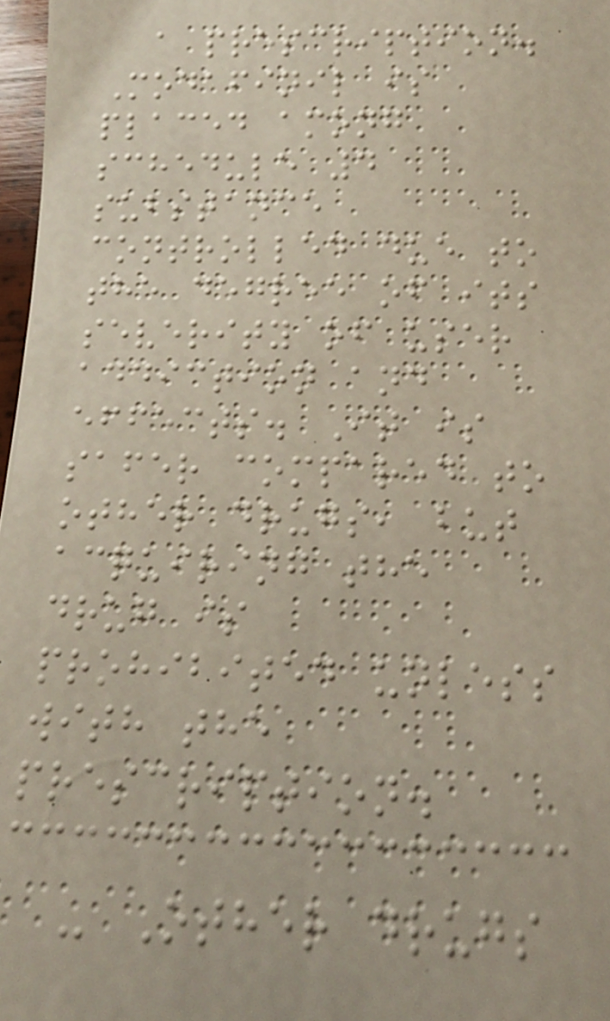a prescription.
Modafinil is
placed among
schedule 4
substance
controlled due to
the degree of its
severity of user
addiction and
effects. It is
safer compared to
other drugs, but
acquiring the
drug is
prohibited unless
with the
prescription.
- Other drugs
